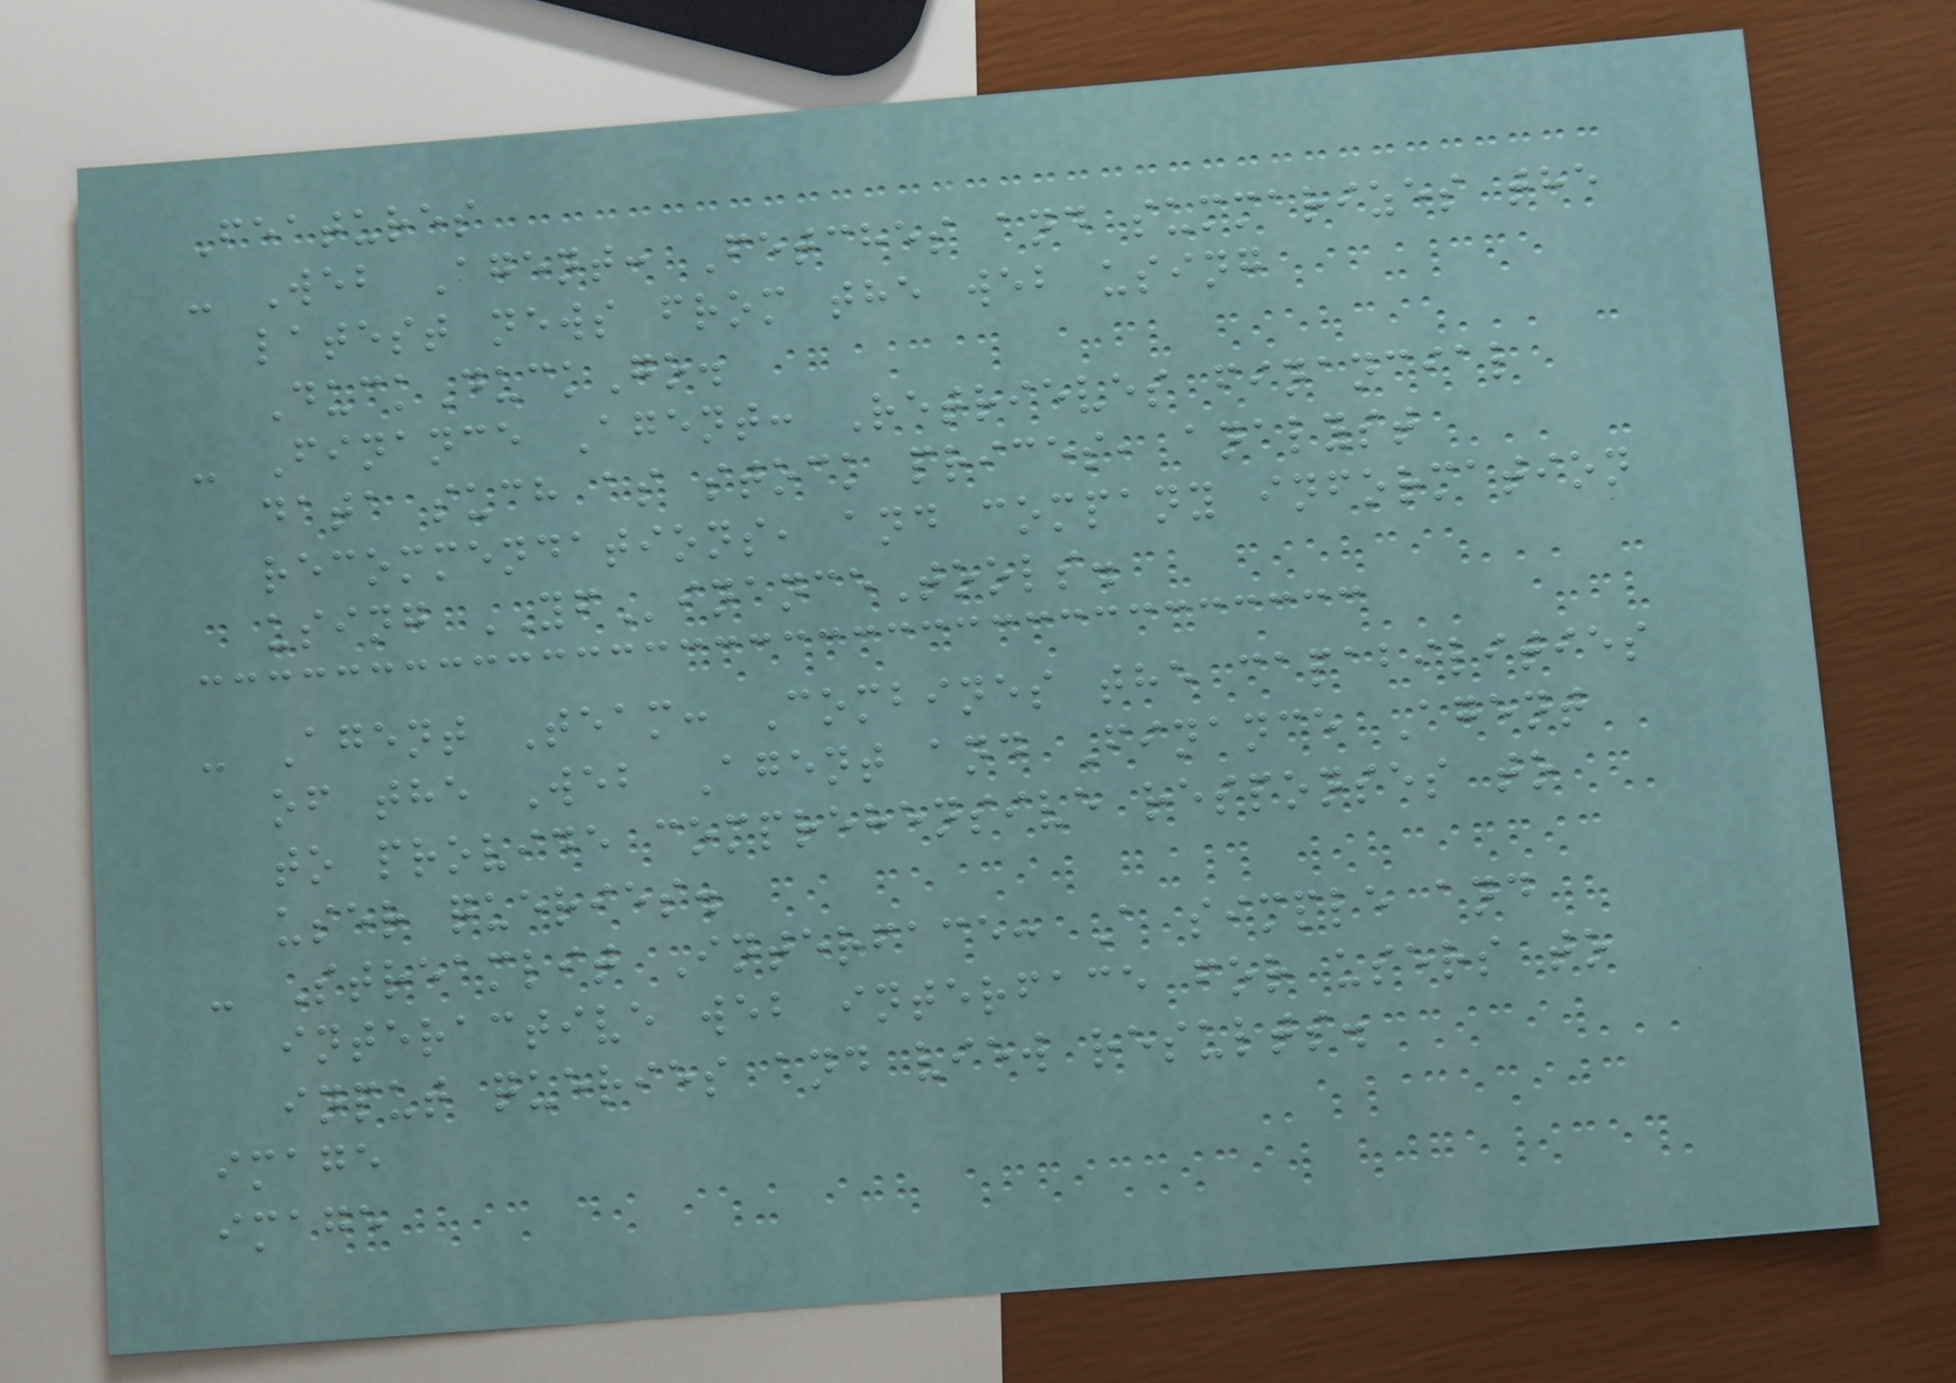Features
- Web Agent: Fetches and summarizes the
latest news from the web using
DuckDuckGo.
- Finance Agent: Retrieves financial
data such as stock prices, analyst
recommendations, and company information
using YFinanceTools.
- Agent Team: Combines the capabilities
of the Web Agent and Finance Agent
to provide comprehensive responses to
user queries.
- Streamlit Interface: A simple and
interactive web interface for users to
input queries and view results.
image
image
